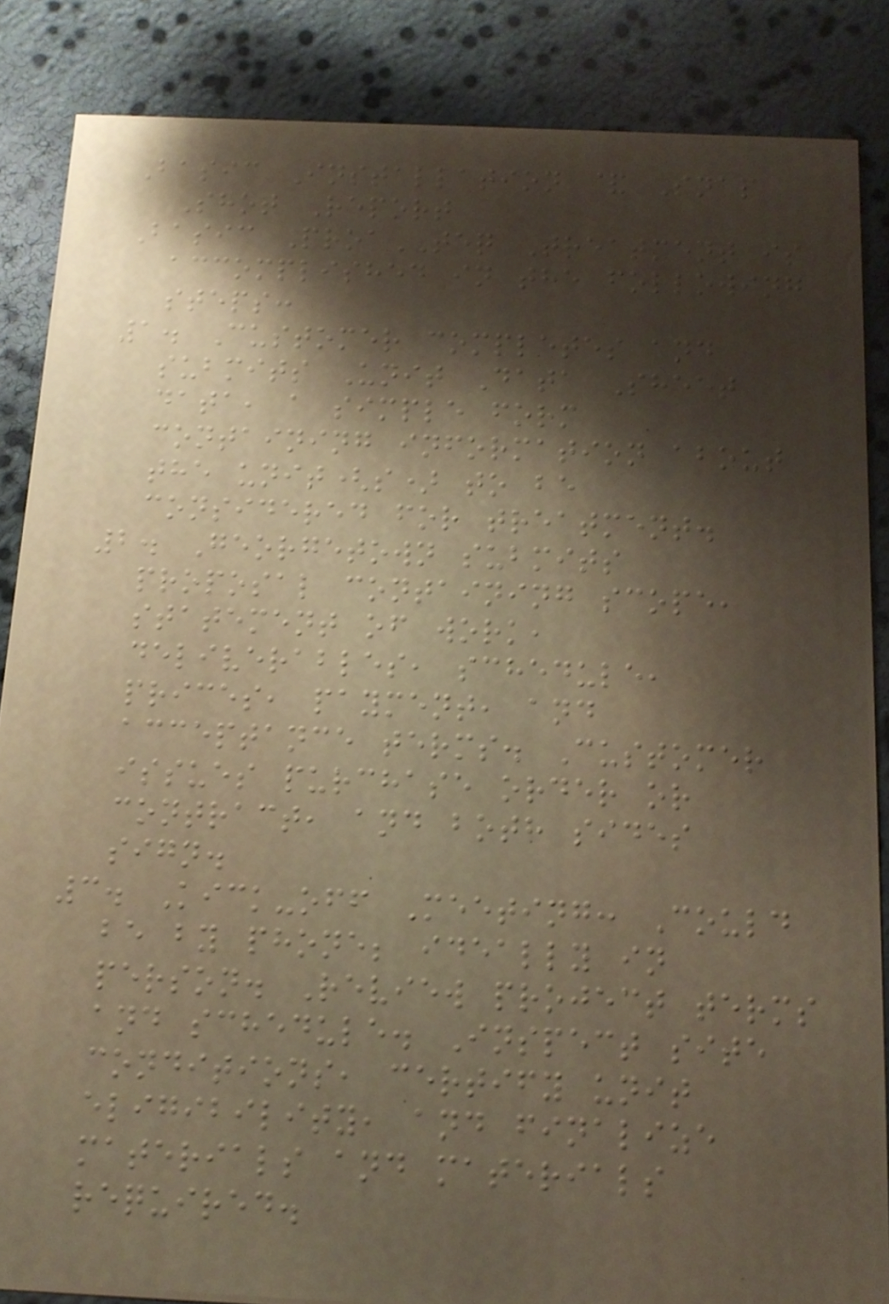Basic Installation & Snap
Shot Report
Basic ProaTEQ Treatment is
accomplished in the following
steps:
1. Customer completes and
submits Unit Data Sheet
data, a simple form
containing information about
the unit(s) to be
considered for treatment.
2. Georgetown submits
proposal containing scope,
statement of work,
deliverables, schedule,
prices, payment, and
acceptance terms. Customer
issues purchase order or
contract, and both sides
sign.
3. Kick-off Meeting: Could
be by phone; ideally in
person. Review project terms
and schedule. Inspect site
conditions, certify unit
eligibility, and finalize
materials and materials
required.
